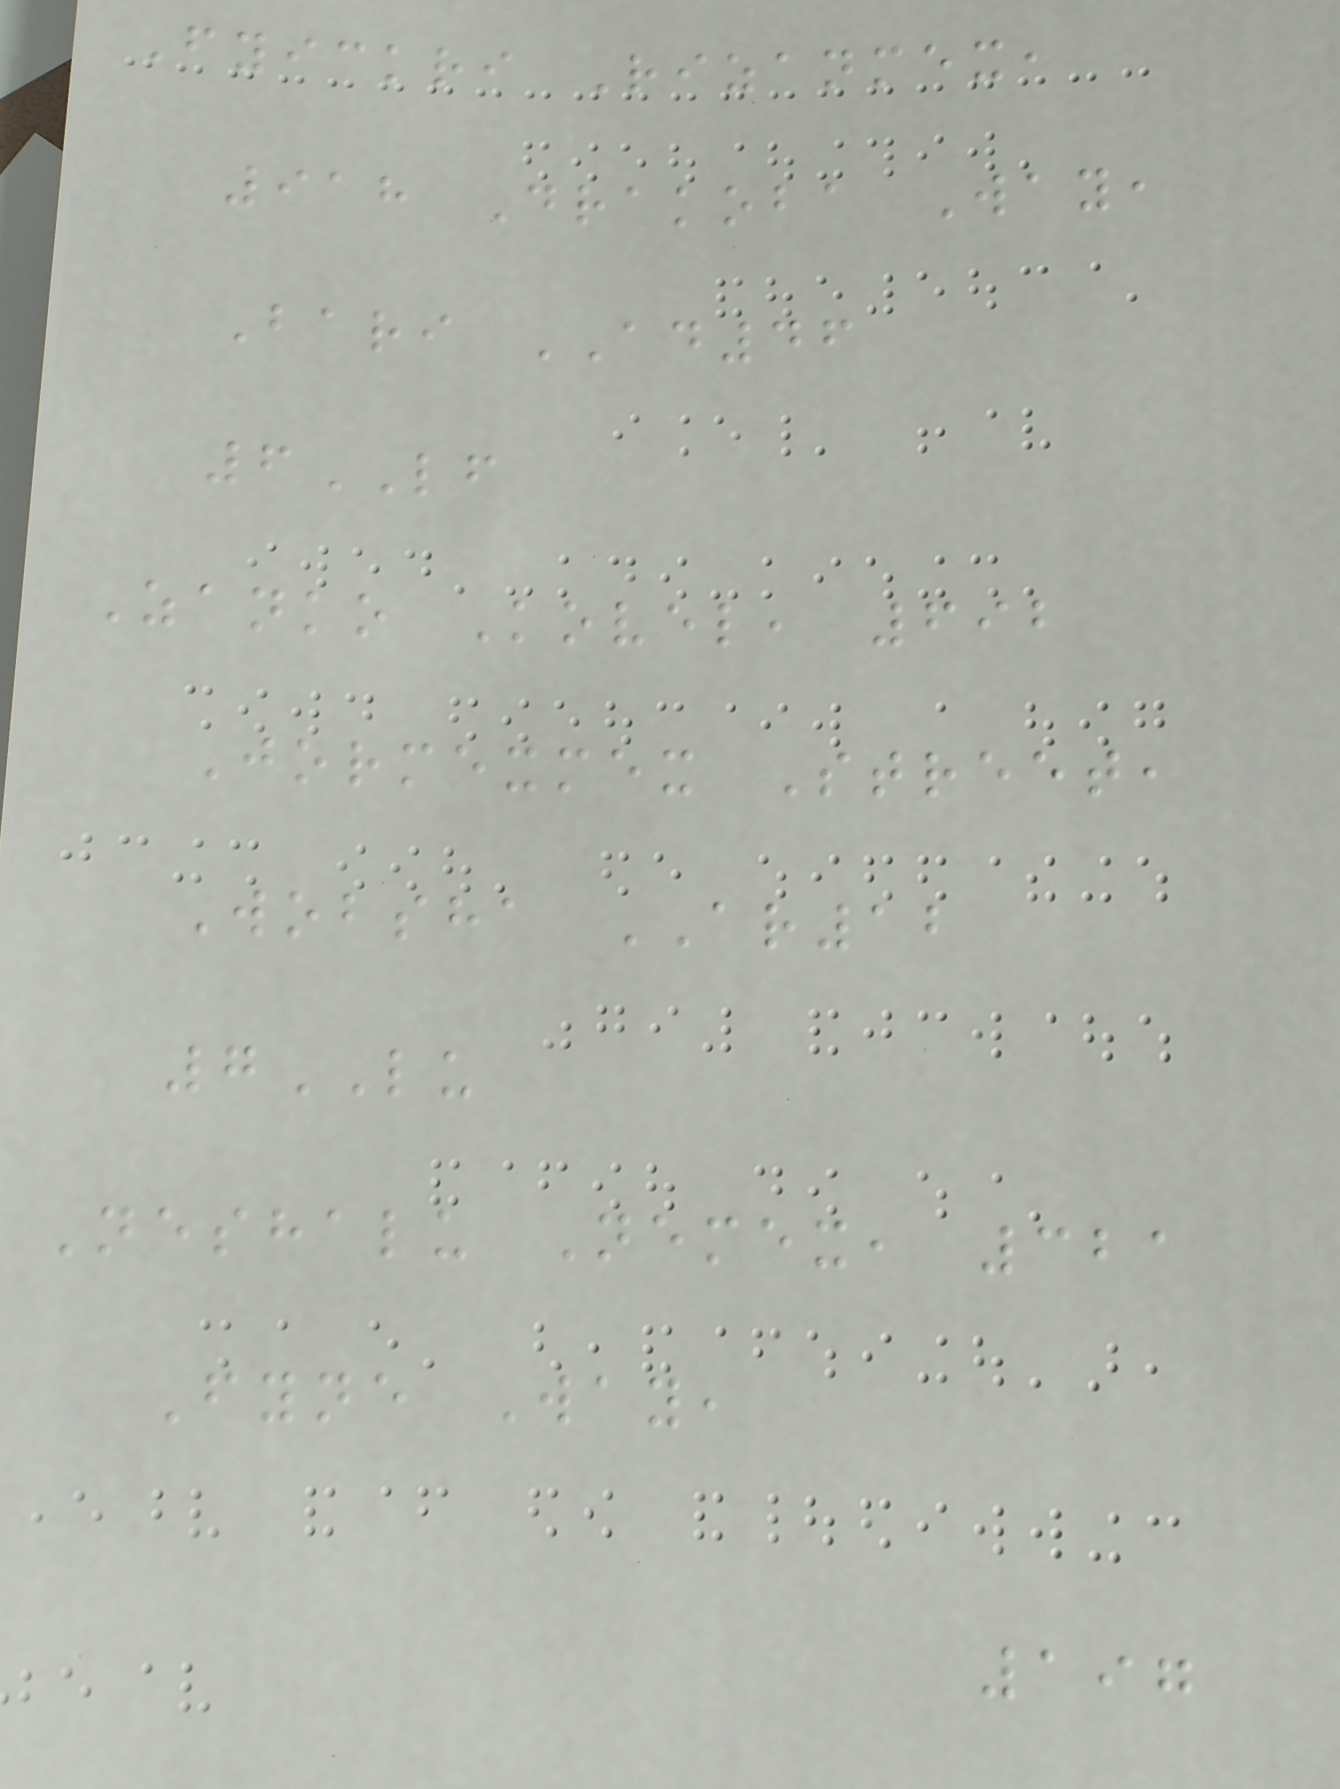Fyickri Rizanmex,
918 Drakoba Way,
Bari AD46
6LF
Zanko Kovel, 692
Jormexmex Street,
Wobsha AR12
7LU
Neshalu Nemex, 321
Fyne Way,
197
